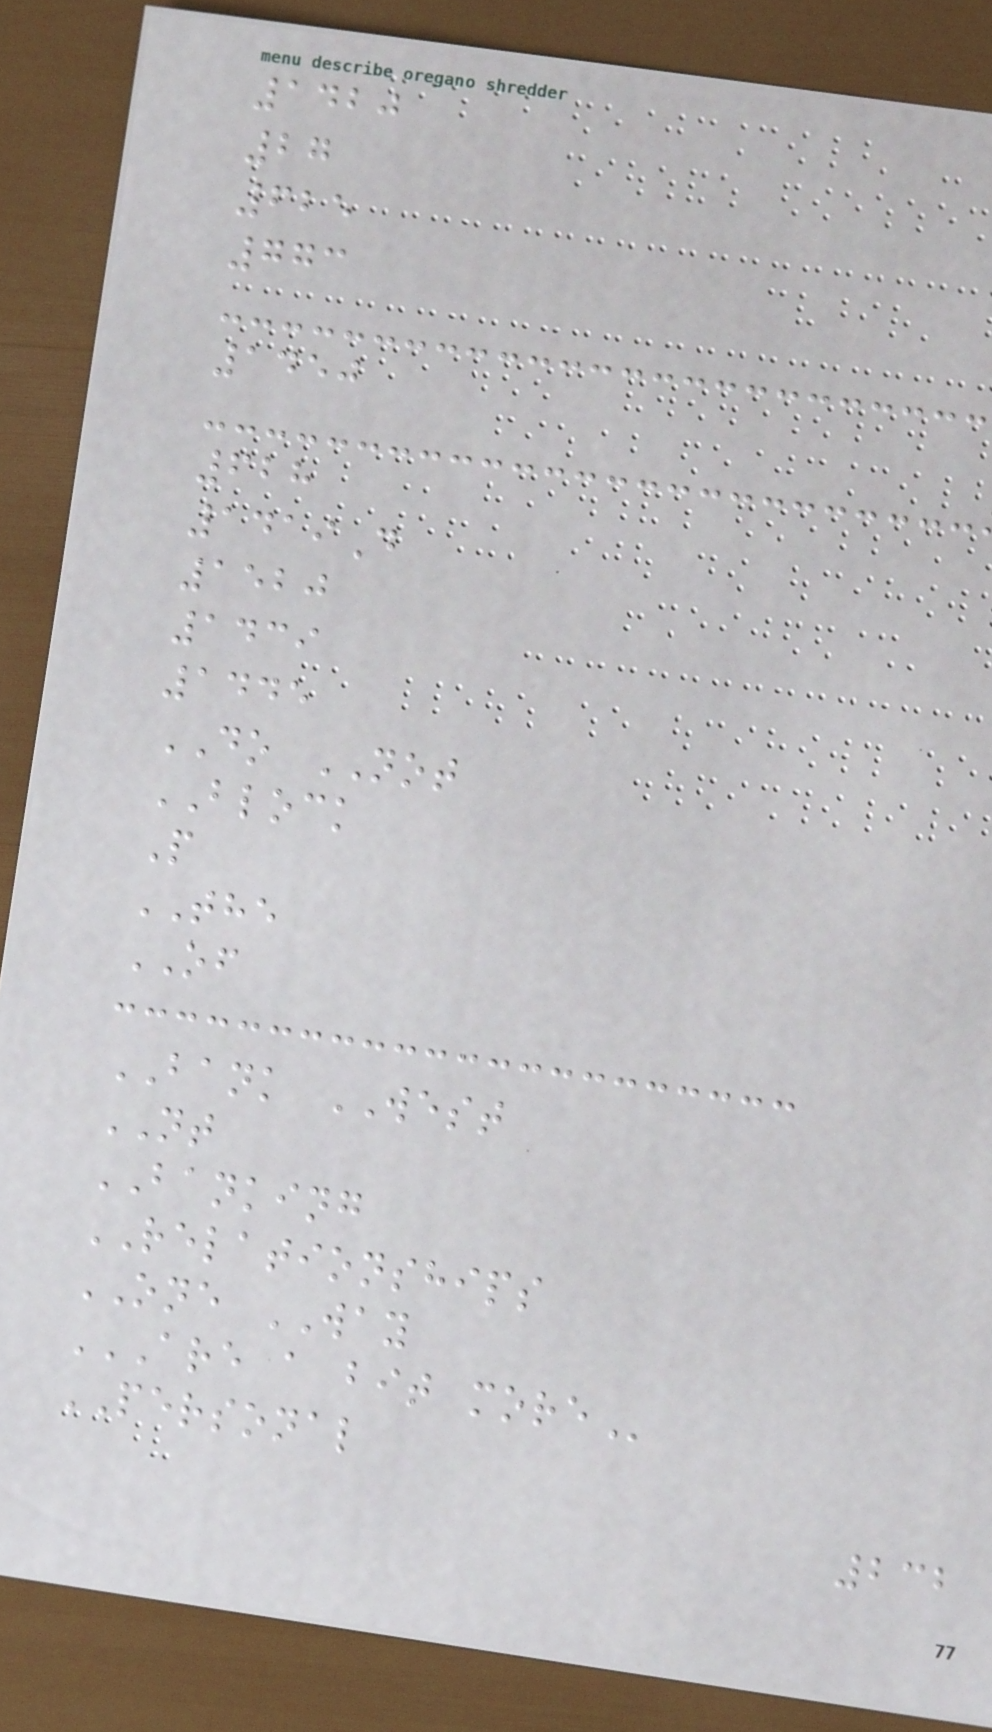1420
27
625
773
1450
628
1419D
1520
1439
1445
DO NOT
BLOCK
P
THE
OF
BANK WEST
NT
BANKING
RELATIONSHIPS
ONE WAY
ARE A BIT MORE
PERSONAL
232
